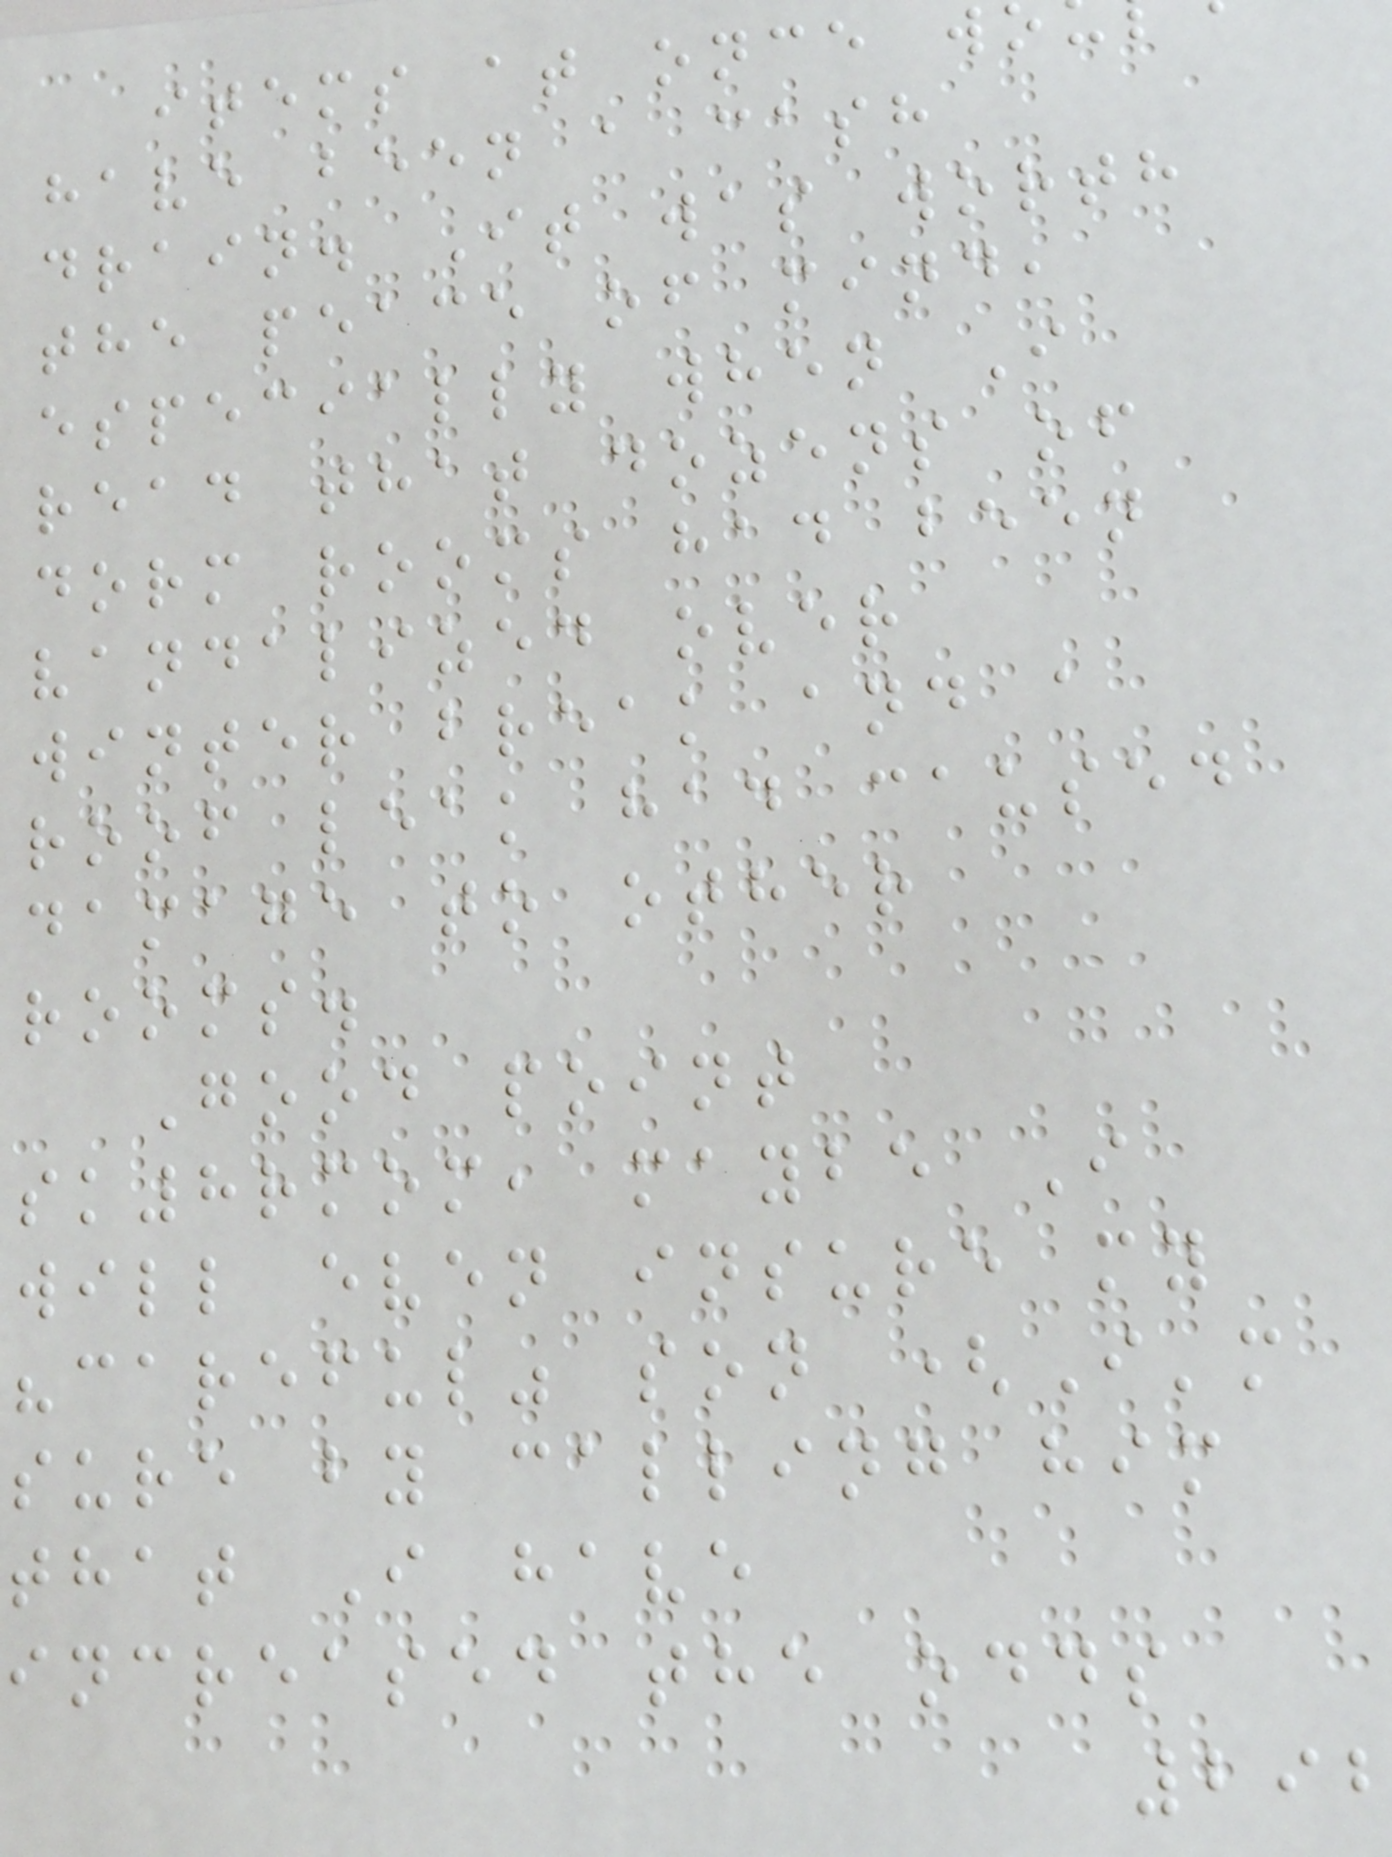items at once w
have been a cash
drain. It was worth
the peace of mind,
especially when I
read that dozens of
dorm rooms had been
vandalized over
winter break and a
roof leak had caused
damage to other
rooms.
Good point
sk8rmom, maybe I
will even insure my
"careful" son (I'm
sure by calling him
that I have
increased the odds
